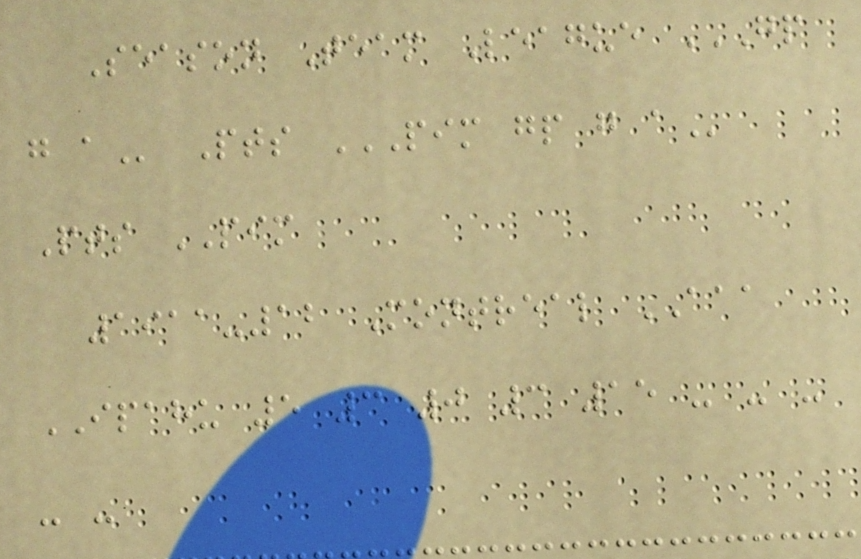Season Team League GP
G A Pts PIM GP G A
Pts PIM
1911-12 Montreal AAA
IPAHU 5 3 0 3 15 - - -
- -
